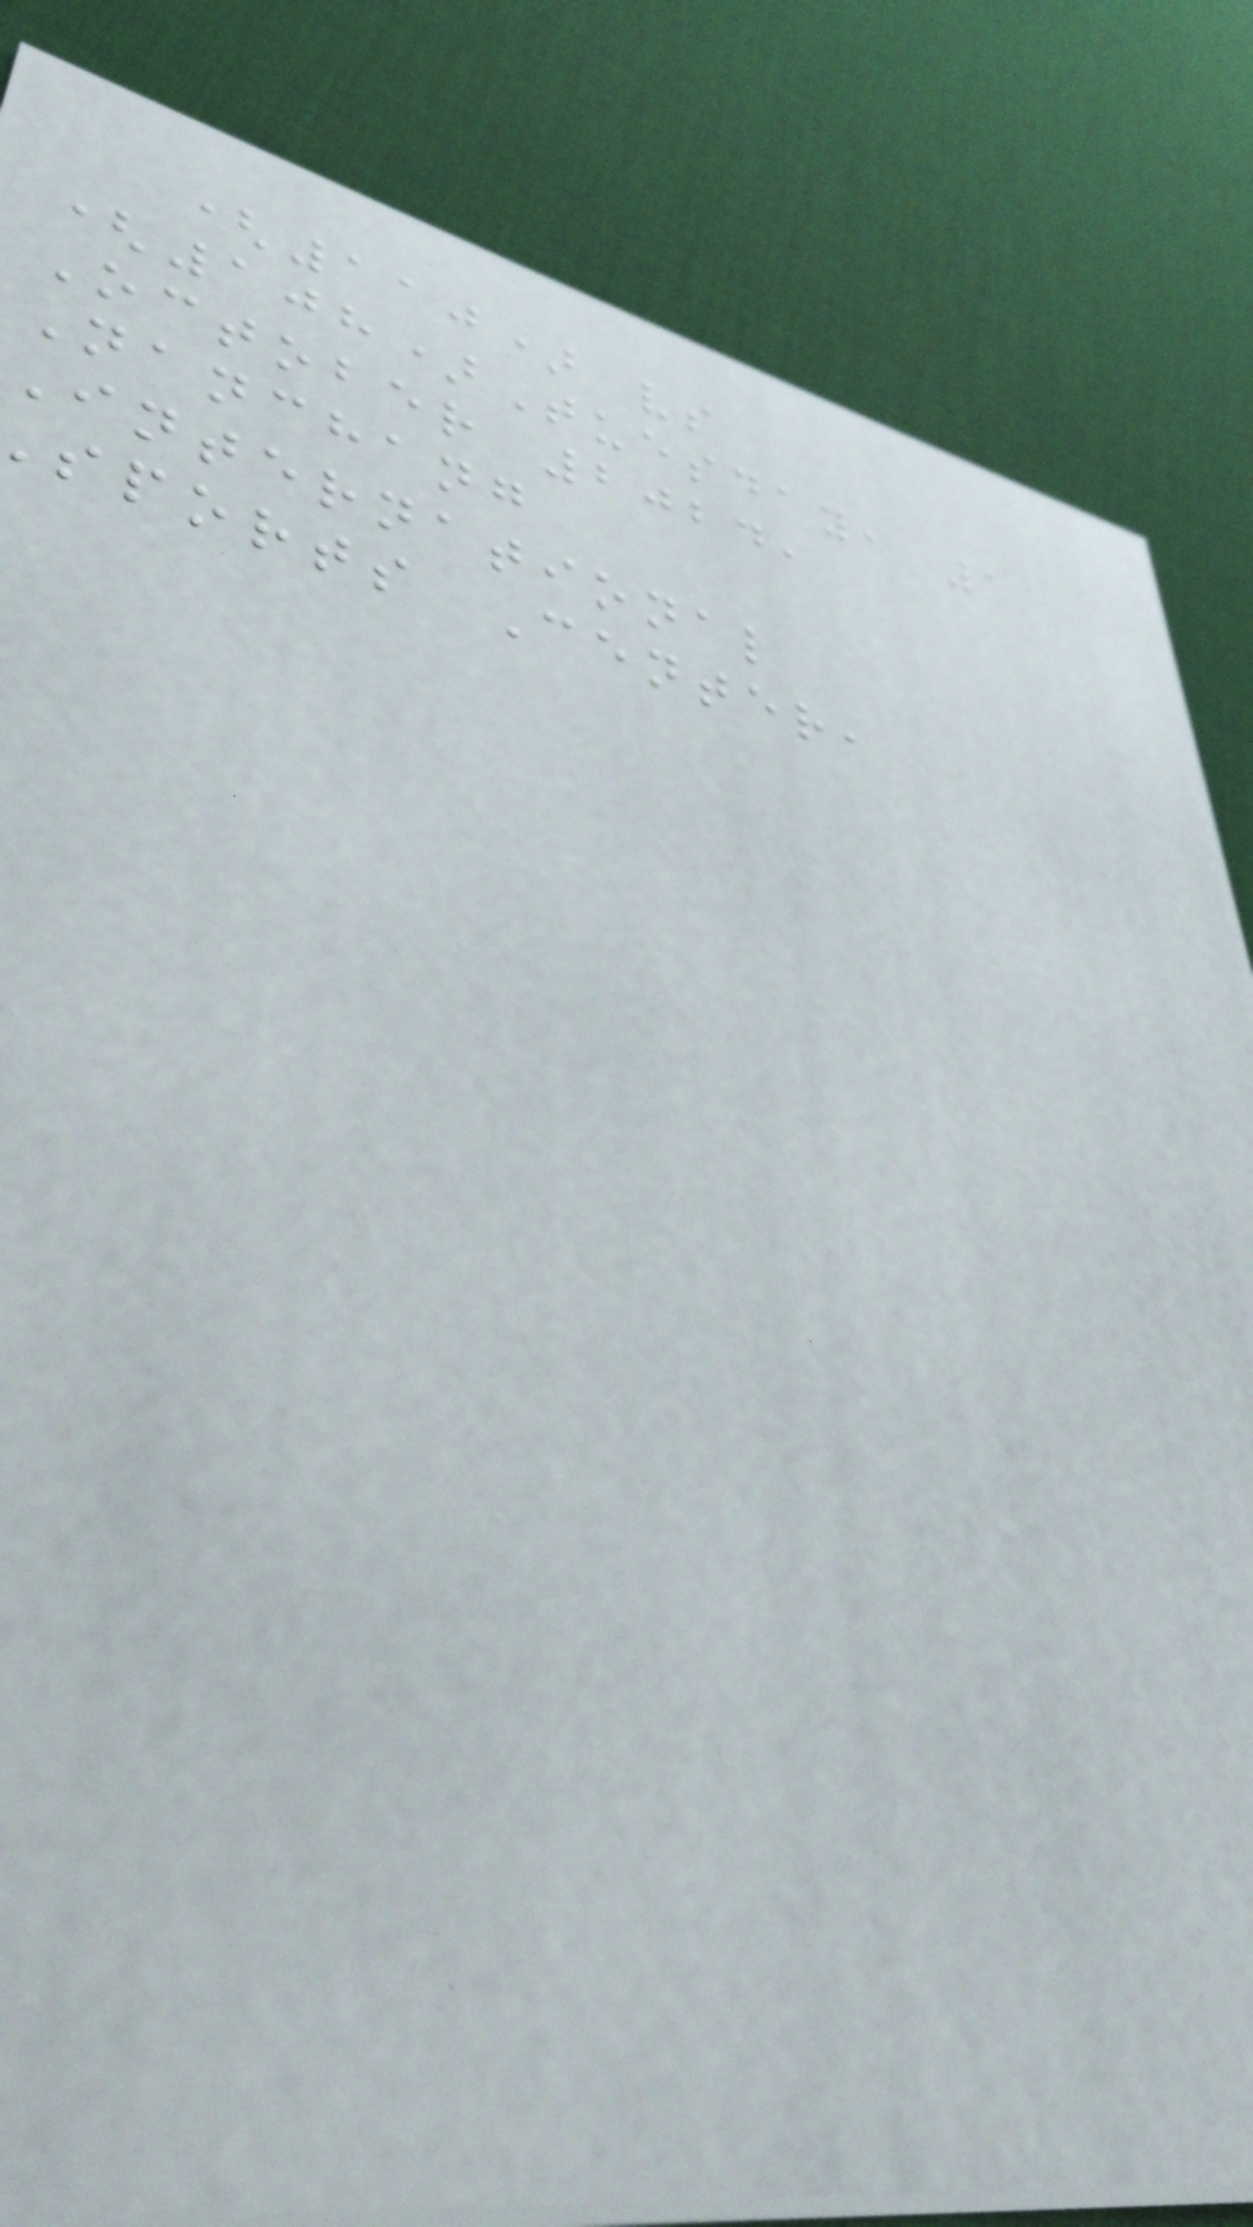(110) vs
(108)Tuesday, 1
October 2024,
Nanchang
International
sports Center,
